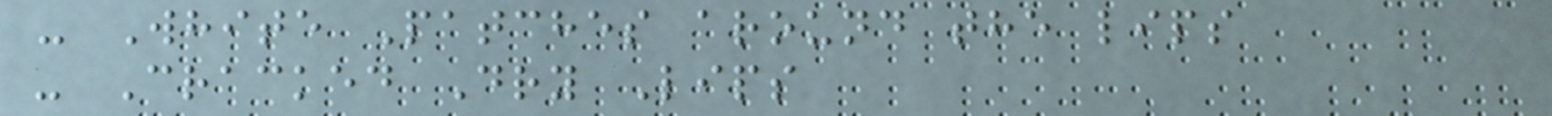- White Patches around the lips
- Cracked Dry Lips
